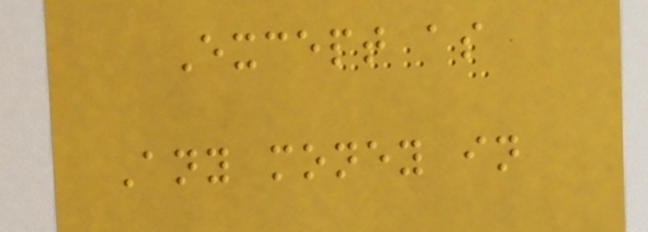Except as
Any money in
